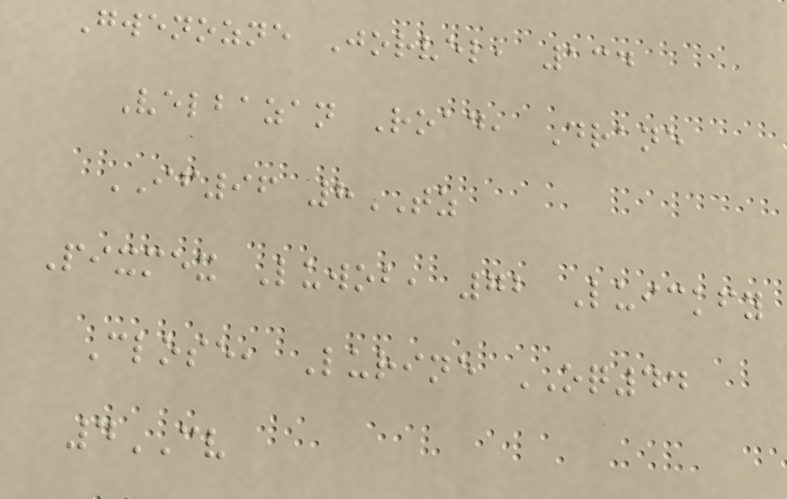Gwenozne Jorvel, 134
Velbazan Road, Drane
IF96 8TZ
Pixmex Luwob, 72 Luickfy
Close, Lurine OQ44
4CV
